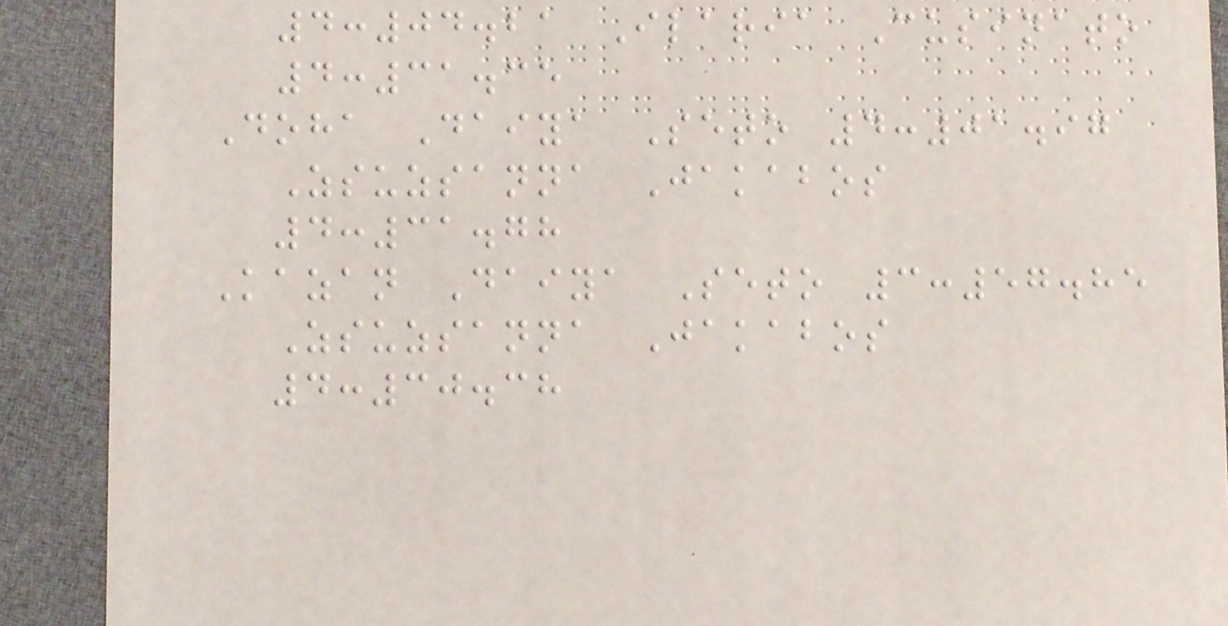4:04.21 Ilaria Cusinato
4:31.35
Doha Daiya Seto 4:01.97
Zsuzsanna Jakabos
4:31.78
Kazan Daiya Seto 3:57.85
Zsuzsanna Jakabos
4:30.38
